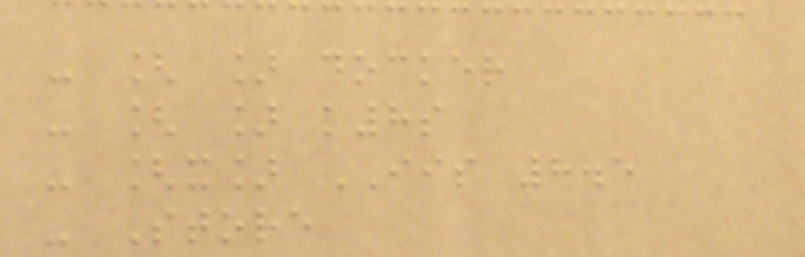- [ ] docker
- [ ] k8s
- [x] IIS 8.5
- Store
